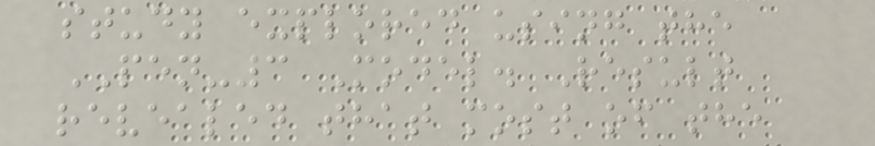study explored using the
PEN-3 Model. Result
revealed that most of the
